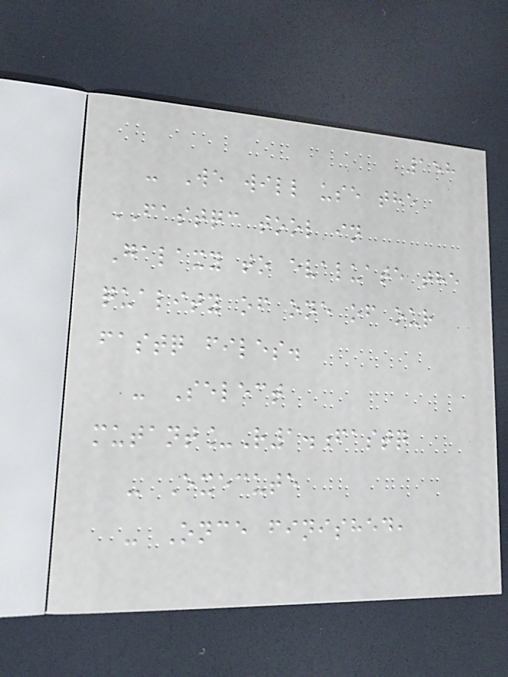158
- We will use the
FASTQC tool in
Galaxy to evaluate the
quality of one of our
fastq files.
- Select
mutant_R1.fastq
- Execute
- Once finished,
